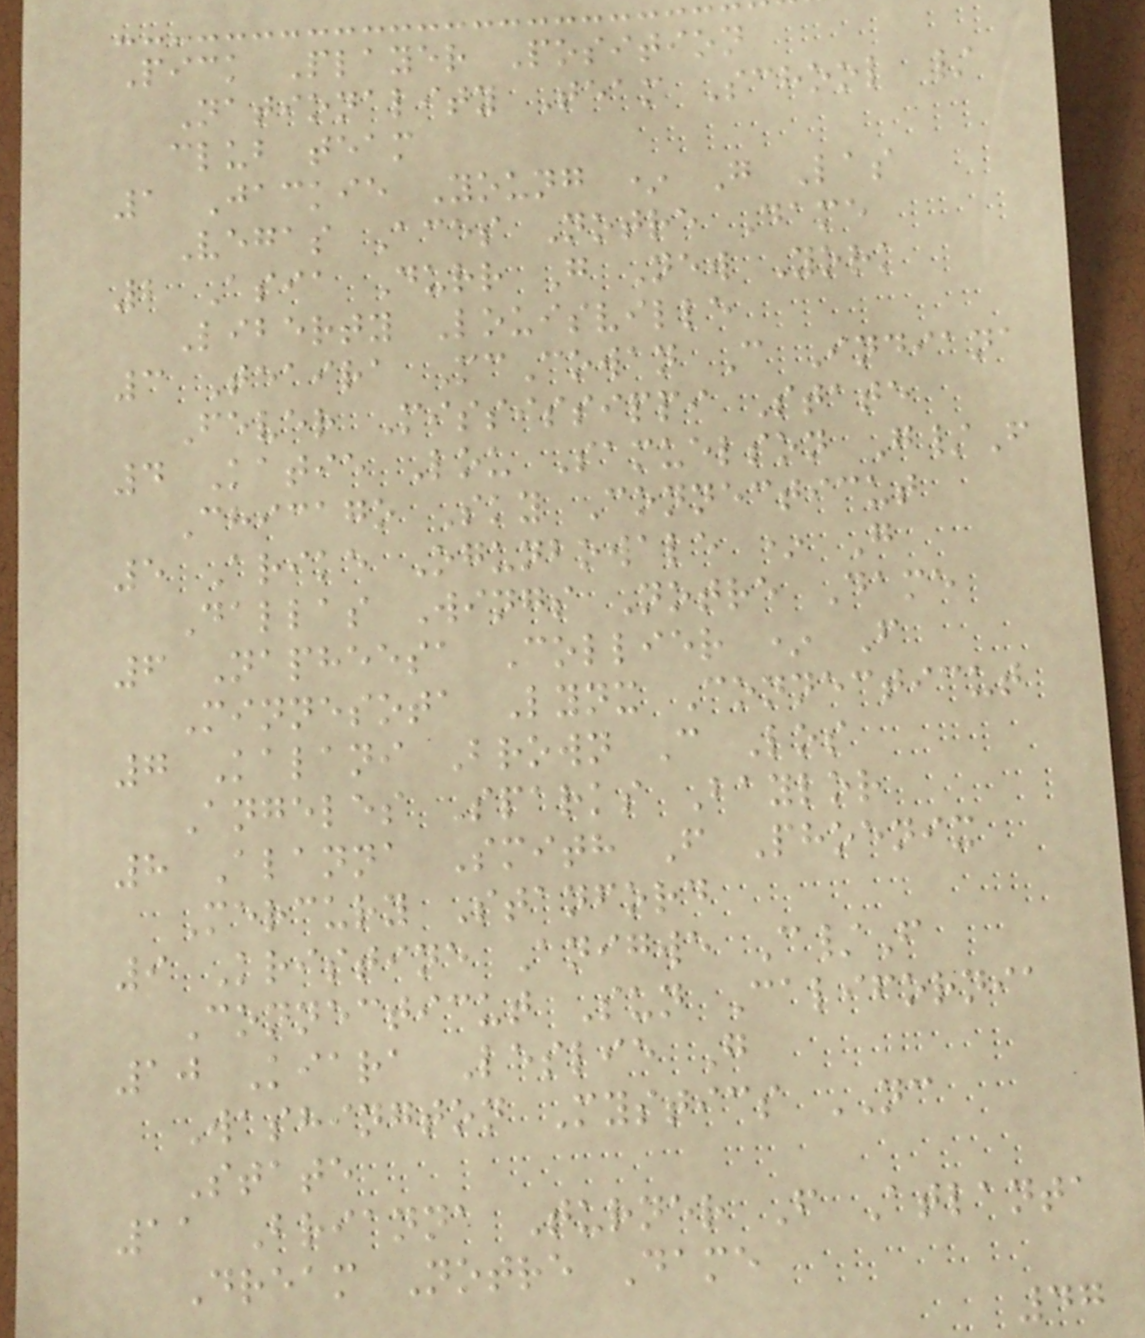Pick Player Position
Nationality Team School /
club team
1 Jackie Young * G Las
Vegas Aces Notre Dame
2 Asia Durr G New York
Liberty Louisville
3 Teaira McCowan C Indiana
Fever Mississippi State
4 Katie Lou Samuelson G/F
Chicago Sky Connecticut
5 Arike Ogunbowale * G
Dallas Wings Notre Dame
6 Napheesa Collier * F
Minnesota Lynx Connecticut
7 Kalani Brown C Los
Angeles Sparks Baylor
8 Alanna Smith F Phoenix
Mercury Stanford
9 Kristine Anigwe C/F
Connecticut Sun California
10 Kiara Leslie G
Washington Mystics NC
State
11 Brianna Turner F Atlanta
Dream Notre Dame
47
